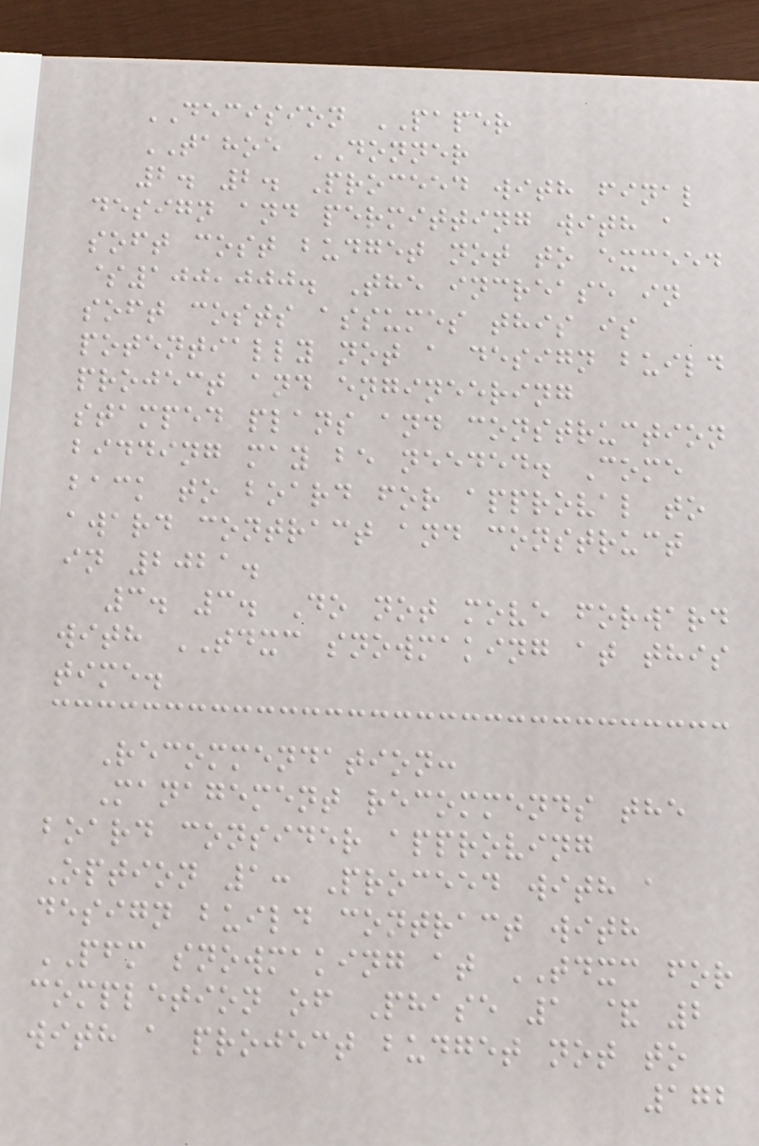DECISION PAPER
TAHOE DONNER
2. 2. Proceed with final
design and permitting with a
soft cost budget not to exceed
$100,000. The increase in
soft costs assumes this is
potentially not a design build
project and engineering
stamped plans and construction
bidding may be needed. Come
back to board for approval to
award contract and construct
in 2021.
3. 3. Do not move forward
with TDXC snowmaking at this
time.
Recommendation:
Management recommends the
board consider approving
Option 1: Proceed with a
design build contract with
PFM snowmaking at TDXC for
completion of Phase 1 & 2
with a project budget not to
172
